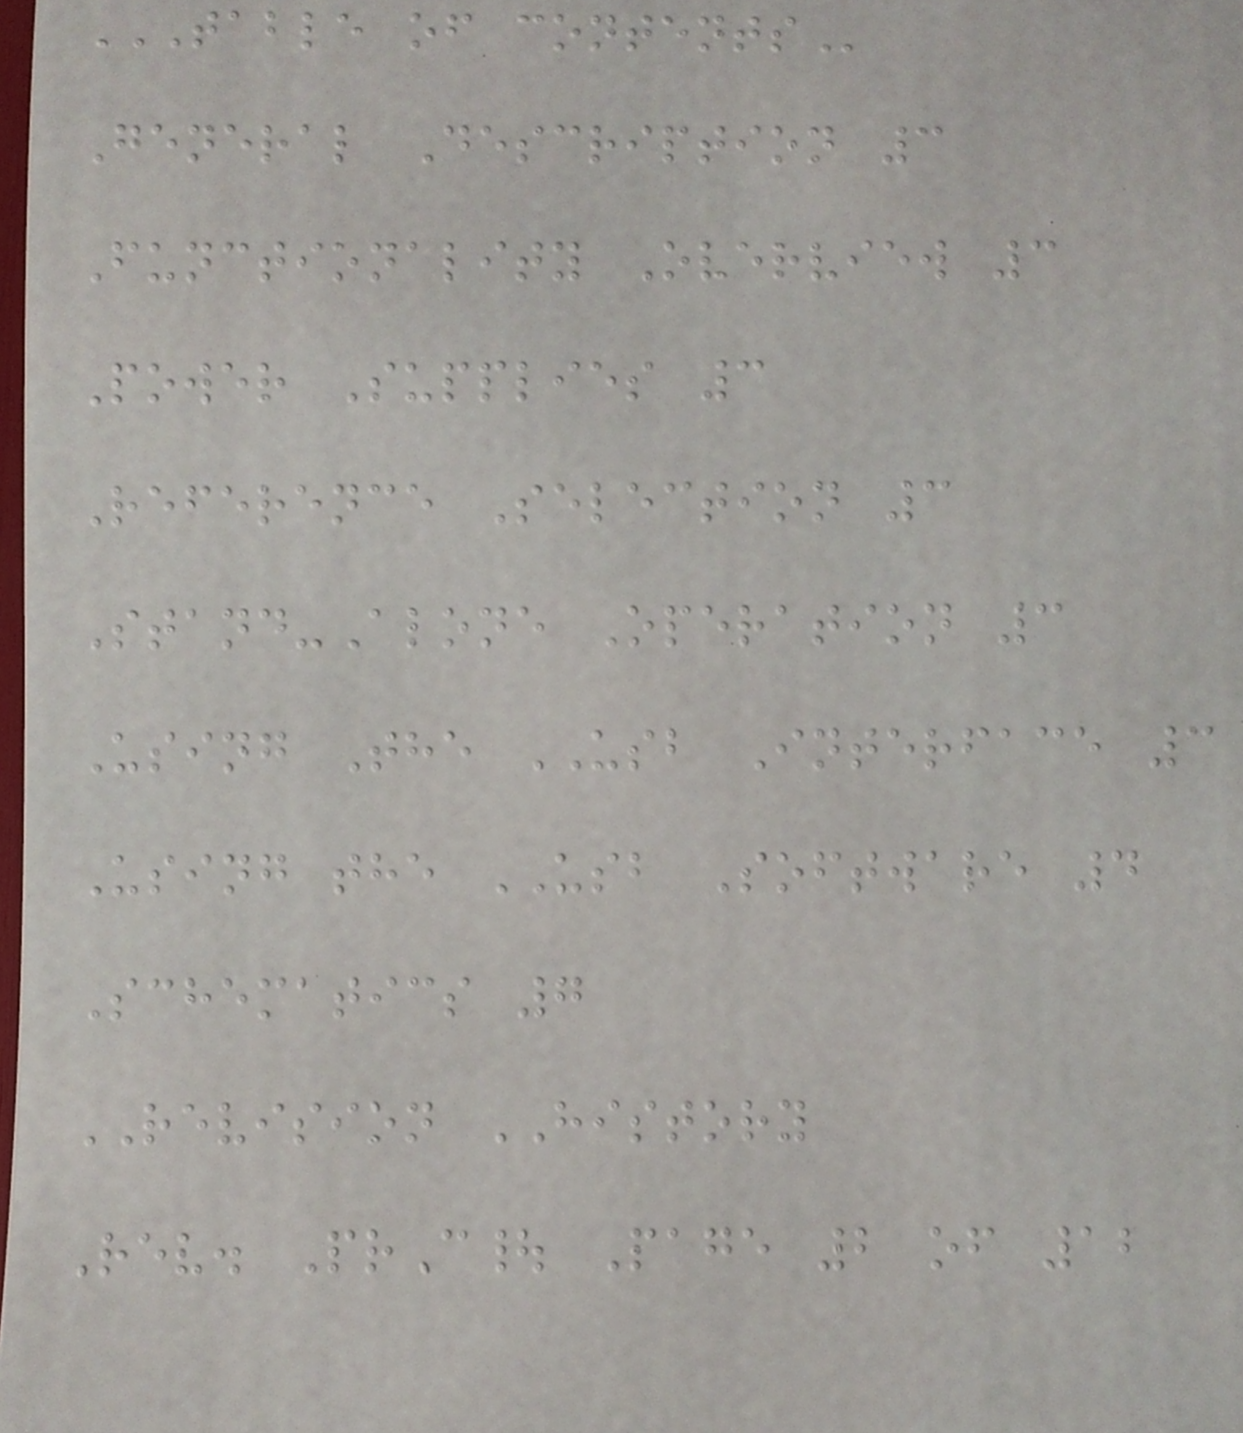TABLE OF CONTENTS
General Description 3
Functionality Overview 3
Power Supplies 3
Reference Selection 3
Stand-Alone Operation 3
Using The USB Interface 3
Using the USB Software 4
Schematics 7
REVISION HISTORY
Rev. PrC| Page 2 of 12
